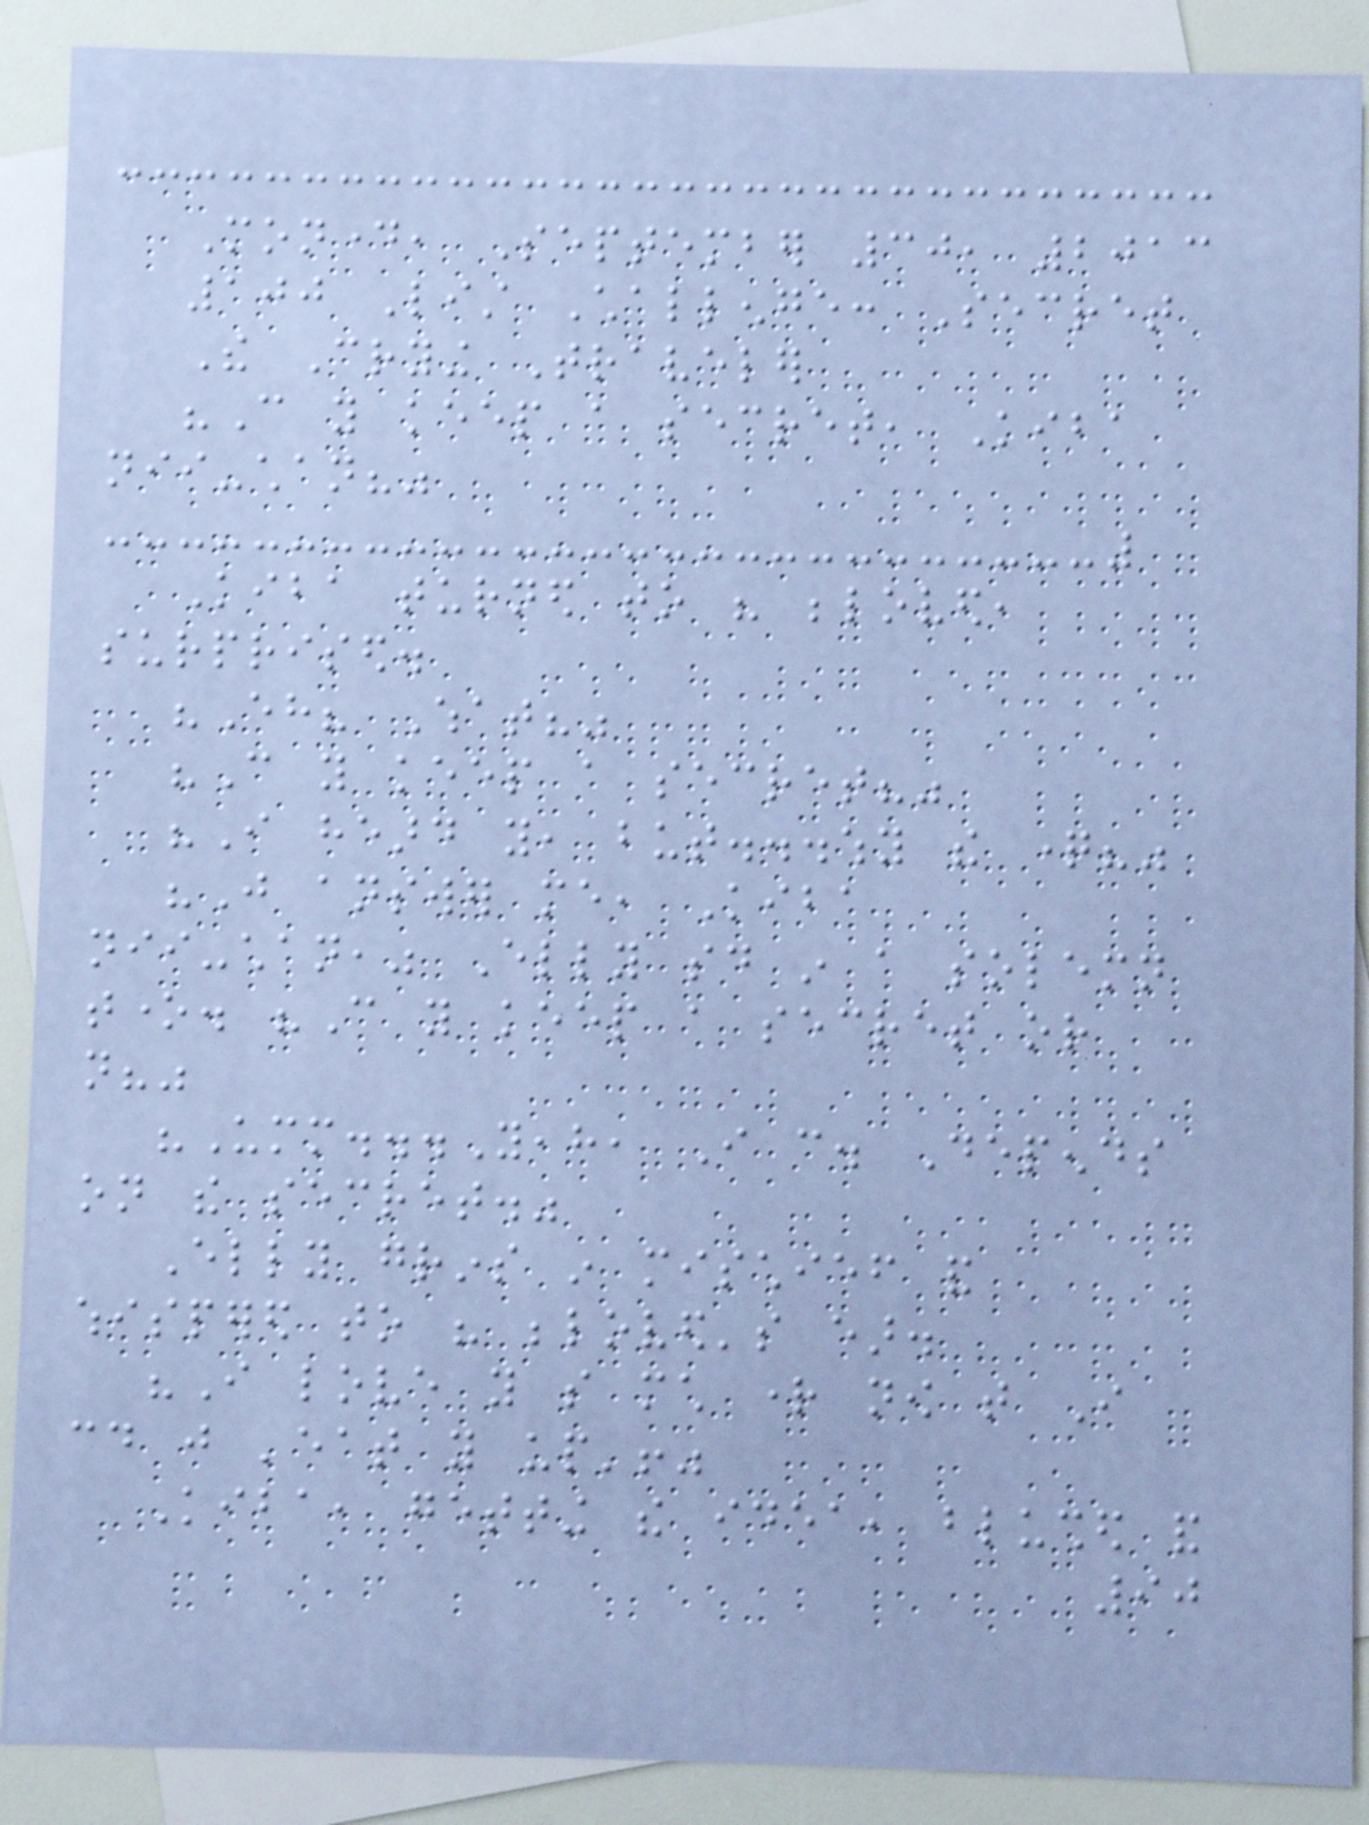Monday, September 30, 2013
100 List Challenge: Secret
The Crying Traveler
"Can you keep a secret, Kiba
nii-chan?"
Kiba turned to his beloved,
surprised.
"Eh? What?"
"Can you keep a secret?"
"I heard you, but...why the question?"
"Just answer me, Kiba
nii-chan," Elly said in a solemn
tone. "Can you keep a secret or
not?"
"Umm...Yeah, I can. Depends
on the secret."
Elly grins in mischief and
whispered to his beloved's ear.
"I love you so much right now that I
could just 'eat you up'!"
Kiba, getting the idea, blushed and
90
